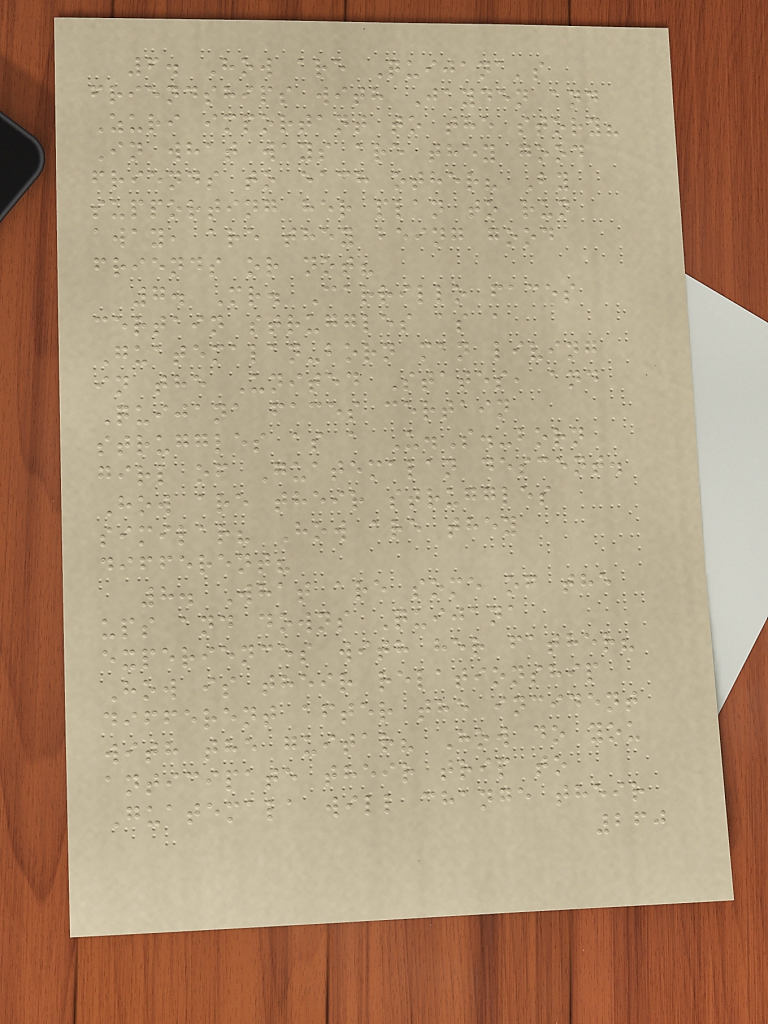6. How are Quijana's
friendships with Jayden and
Zuri important to the story?
In what ways are they good
friends to each other? By
supporting her plan to run
away, are they being good
friends or not?
7. Mr. Carrillo faces
certain struggles as a
Guatemalan-born man living
in the United States, and
Quijana faces certain
struggles as a U.S.-born
girl of Guatemalan descent.
How are their struggles
similar? How are they
different?
8. What are some of the
ups and downs Quijana
experiences with her father?
How is their relationship
different after the incident
with the guitar? How do you
anticipate their trip to
Guatemala will change their
260
